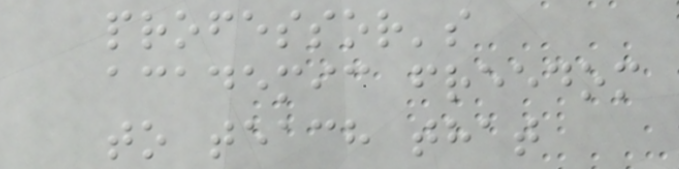professor's
academic freedom
to teach that
